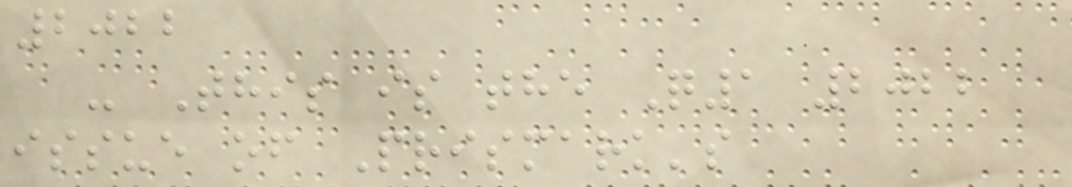2022
- This is the Q1 2022
issue of Prismark's
